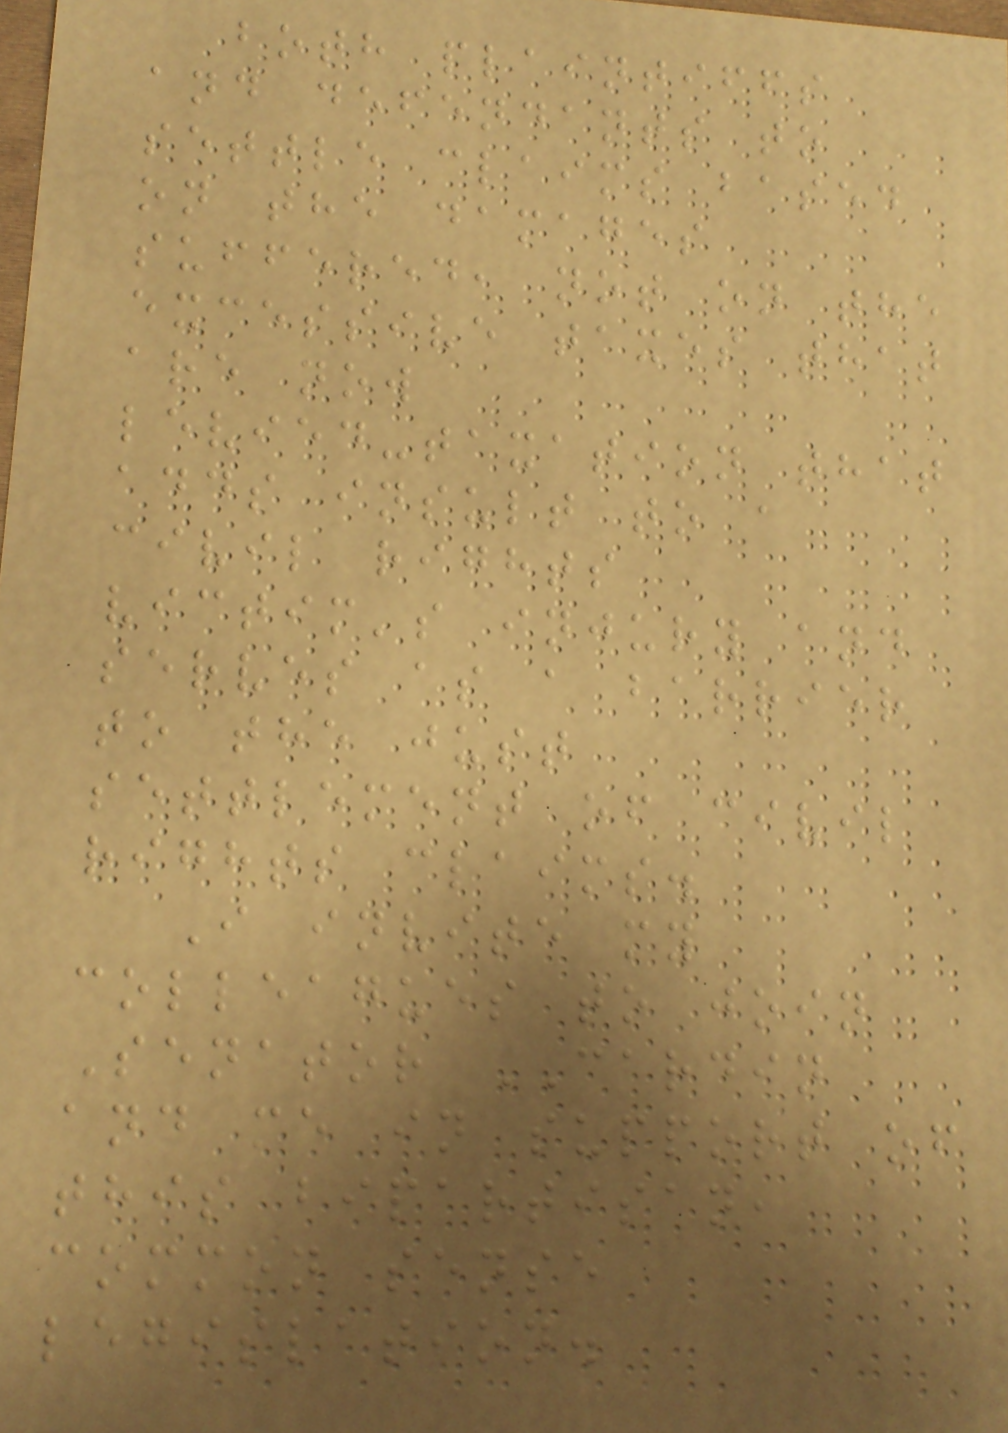both plaintiffs
and defendants to
settle claims based
on the damages
suffered, not on the
excessive taxes that
are now
levied-taxation that
adds insult to a
civil rights
victim's injury and
serves as a barrier
to the just
settlement of civil
rights claims.
I invite my
colleagues to join
Senator CARDIN
and me in support of
this bipartisan,
common sense
legislation.
